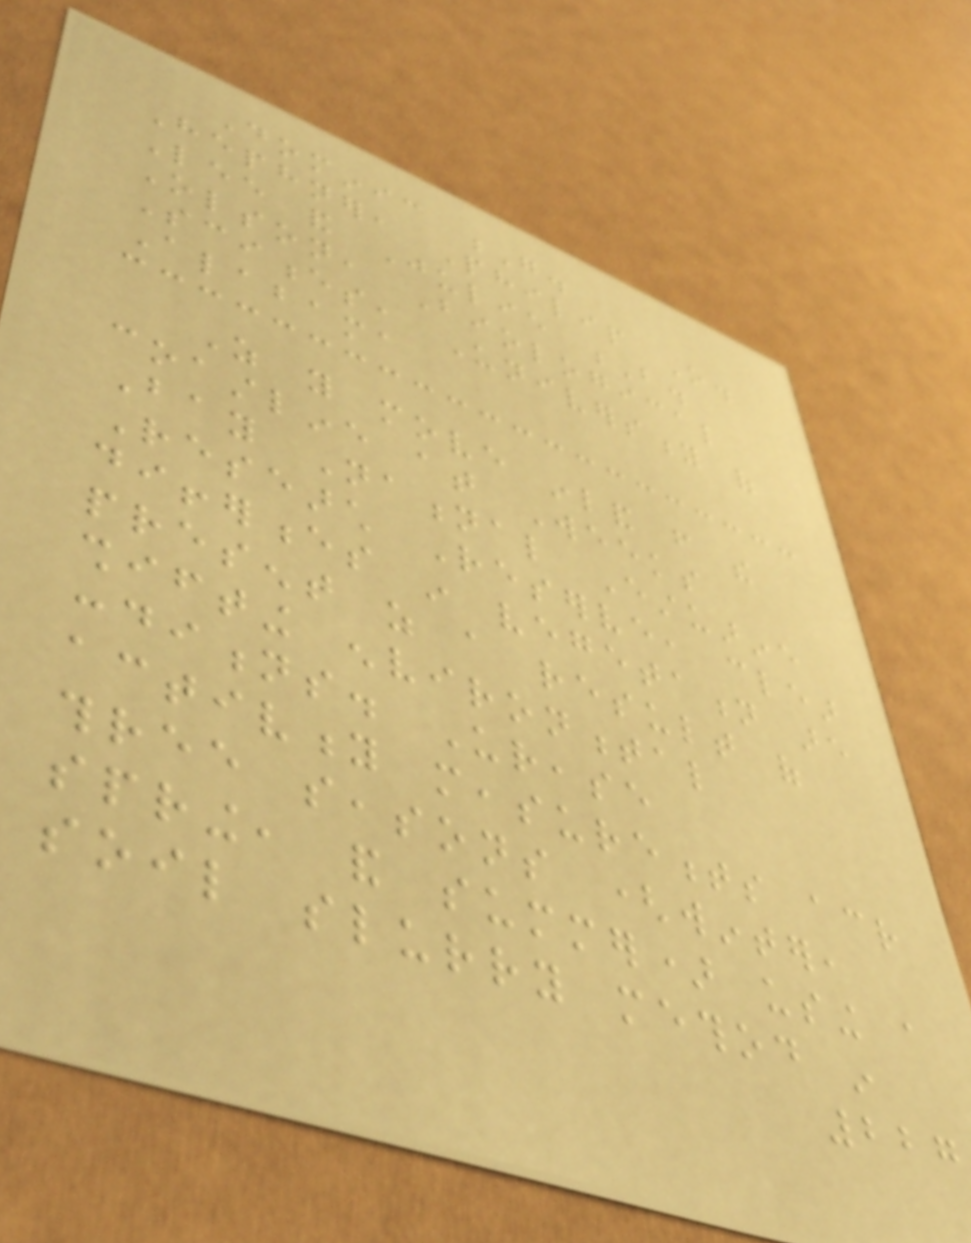Dominic G.
Hephner, Philip O.
Lee and Julie B.
Olson, Biological
Sciences, University of
Alabama
As you move inland from the
coastline at Weeks
Bay National Estuarine
Research Reserve, clear
differences in vegetation are
present as a result of
shifting environmental
conditions. Urease
activity measurements across
three seasons (winter,
spring, and summer) using a
soil slurry method in
227
